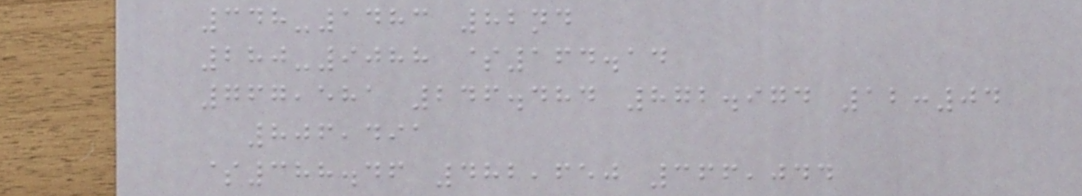348-1483 82nd
280-9088 $164.14
767,581 246.484 872.974 12:04
806,491
$388.46 482,650 366,044
